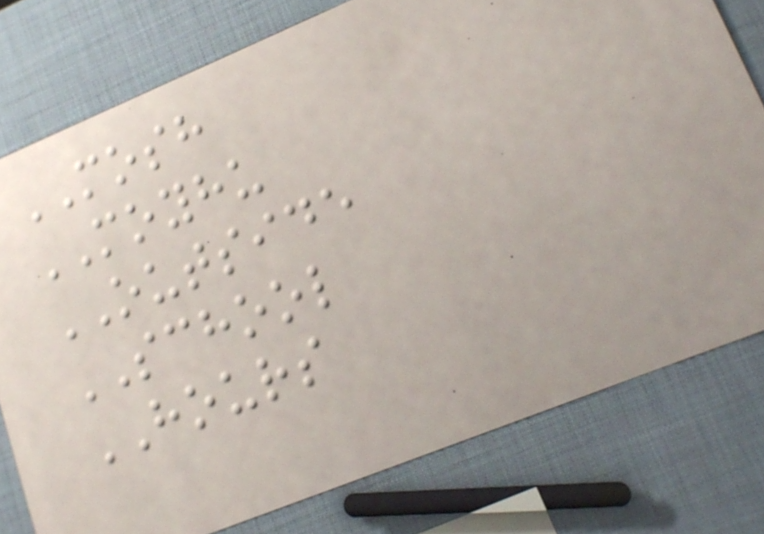MOSH
MOYHU
OUTSIDE
SCHOOL
HOURS
